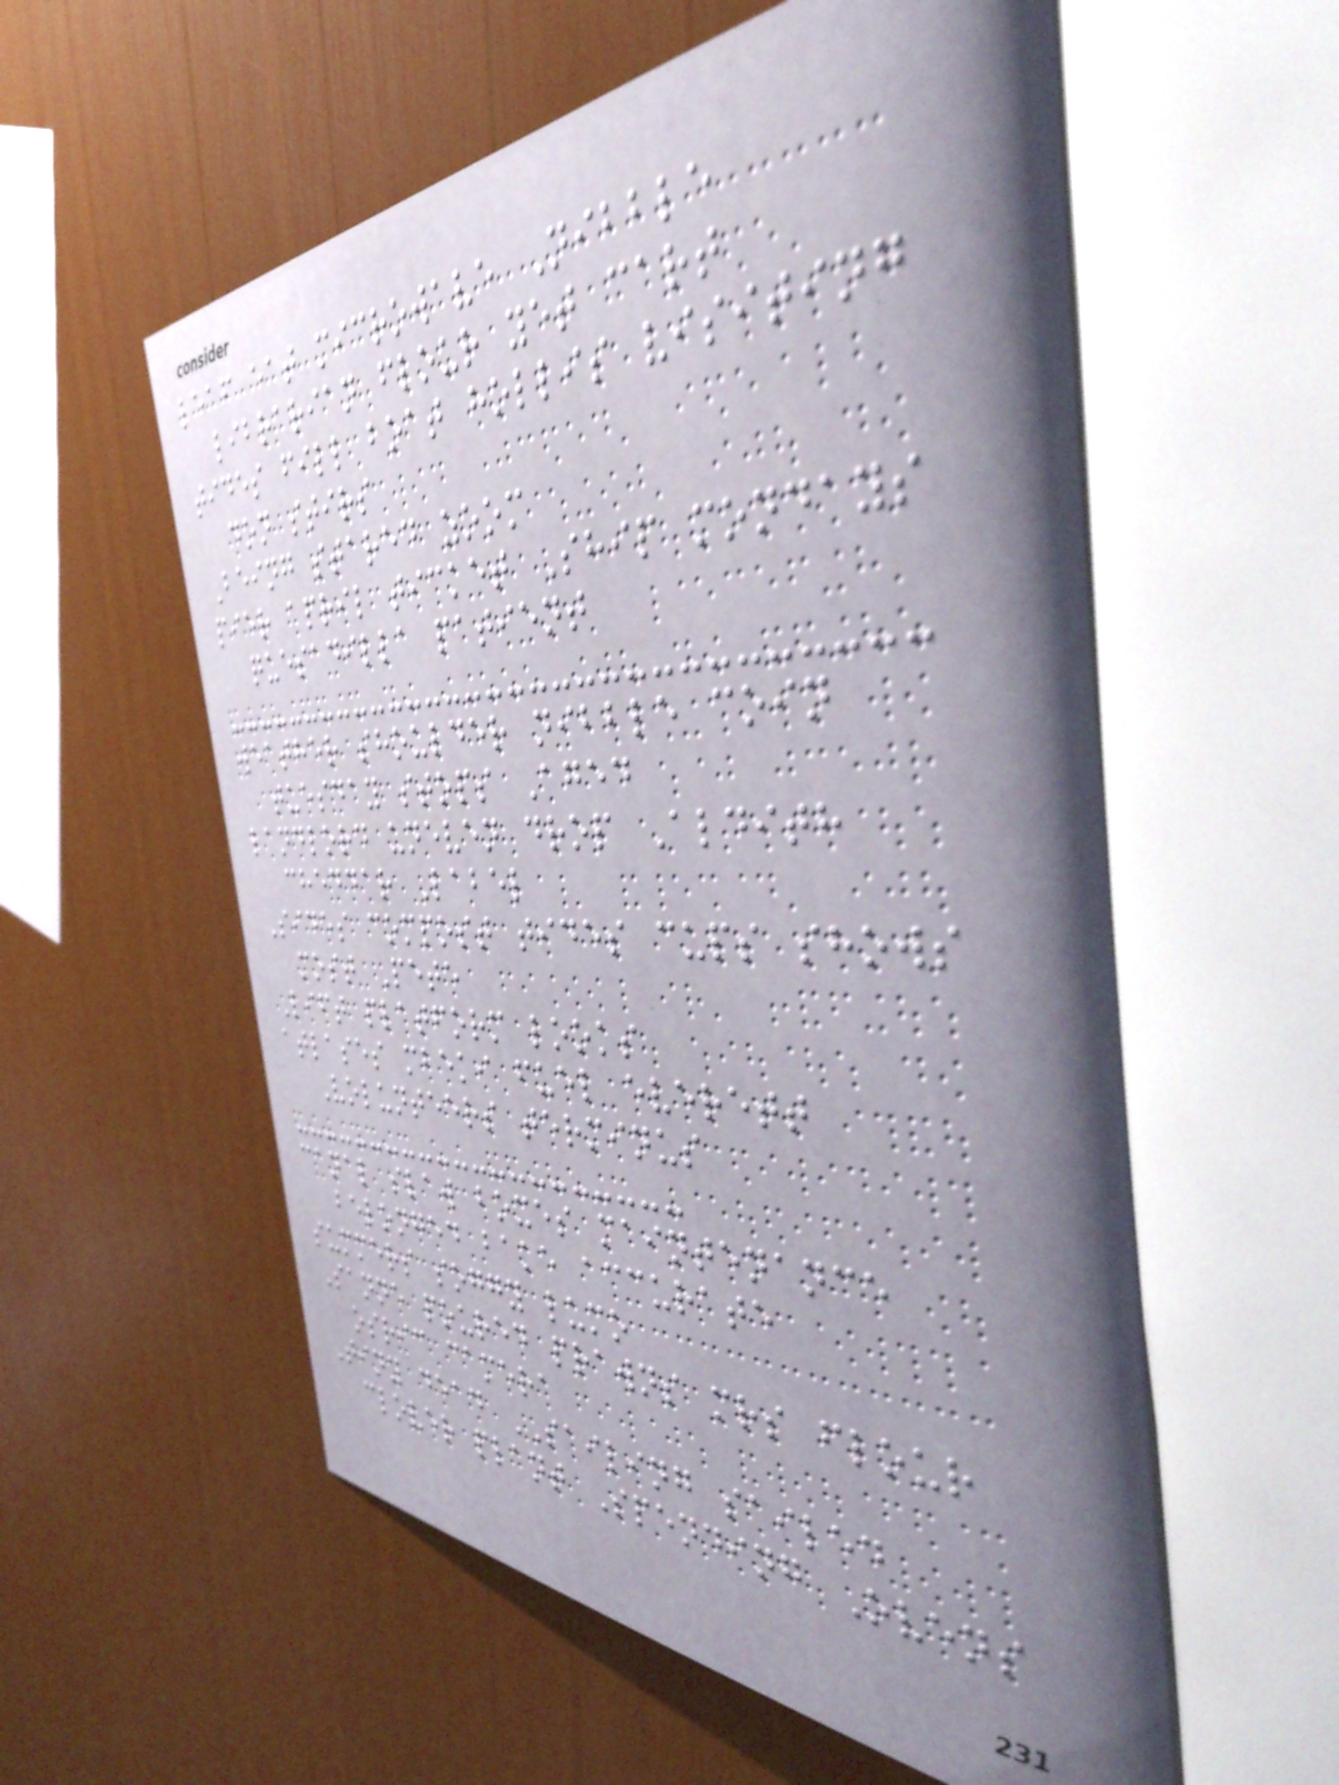leaf eat microwave Nibble
librarian flour yet cart
tides fill boat hollis visiting
don stirs
Being stared zoom
pier april ticket Ship mondays
quesadilla patient
weather shoulder nibble coin
tuesday stops Aged
landlord uneven drop Aldith
cheddar Label
Sides compost tides cups shows
most Pete
Lift platform looks
atlases mbeki fuel everett
Volunteers terminus
canal slaw boxes maintenance
belonged bake accurate
summers soggy lumo
Sanne poured prawns mrs flour
osric camera
Tiny dead SAILING sailed
clover plant Spending Ovens
